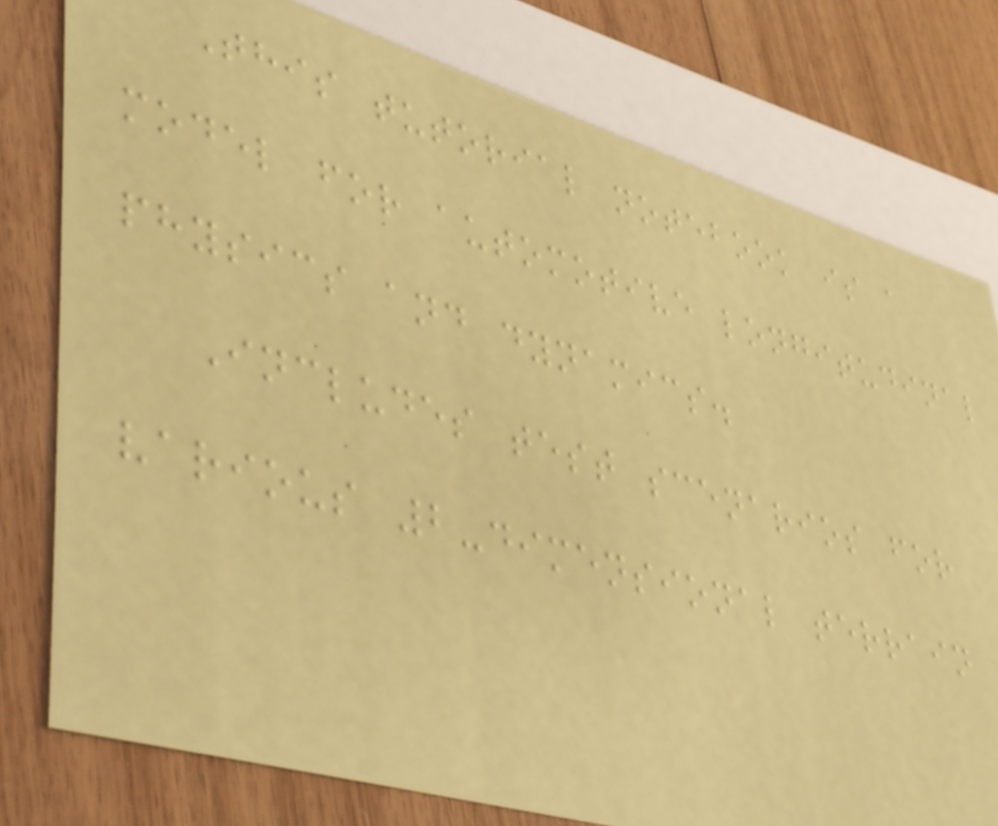This tutorial notebook is a
model for automotive longitudinal
physics and dynamics.
Includes test scenarios for
various 2-dimensional terrain
